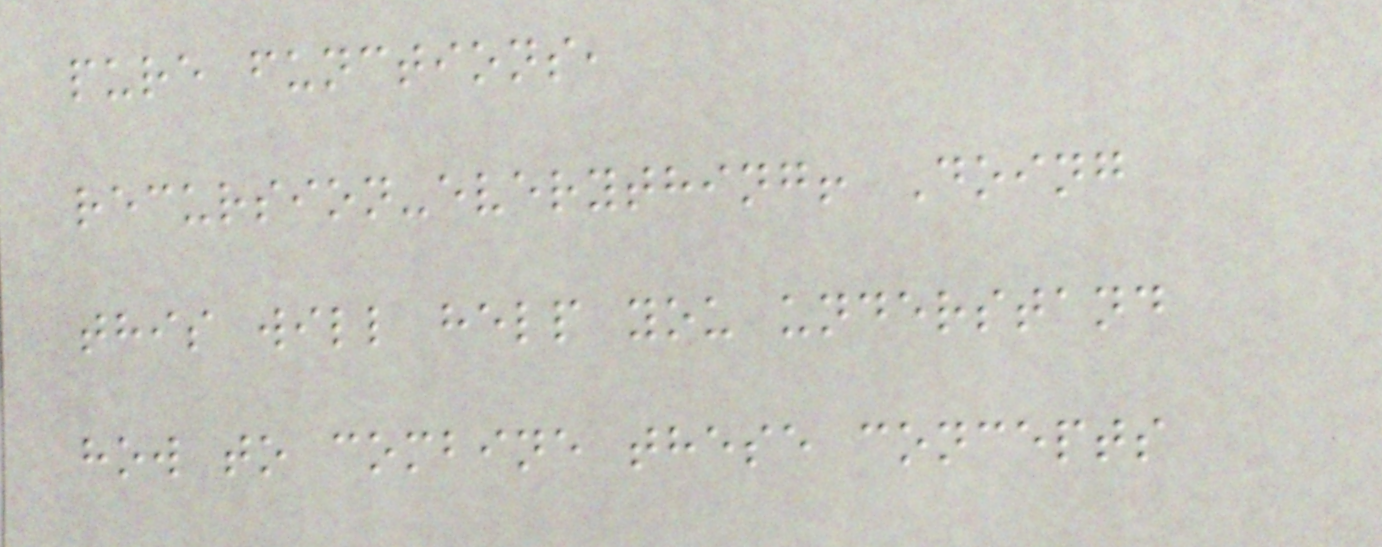pure functions,
recursion-everything! Doing
this will help you understand
how to combine these concepts
